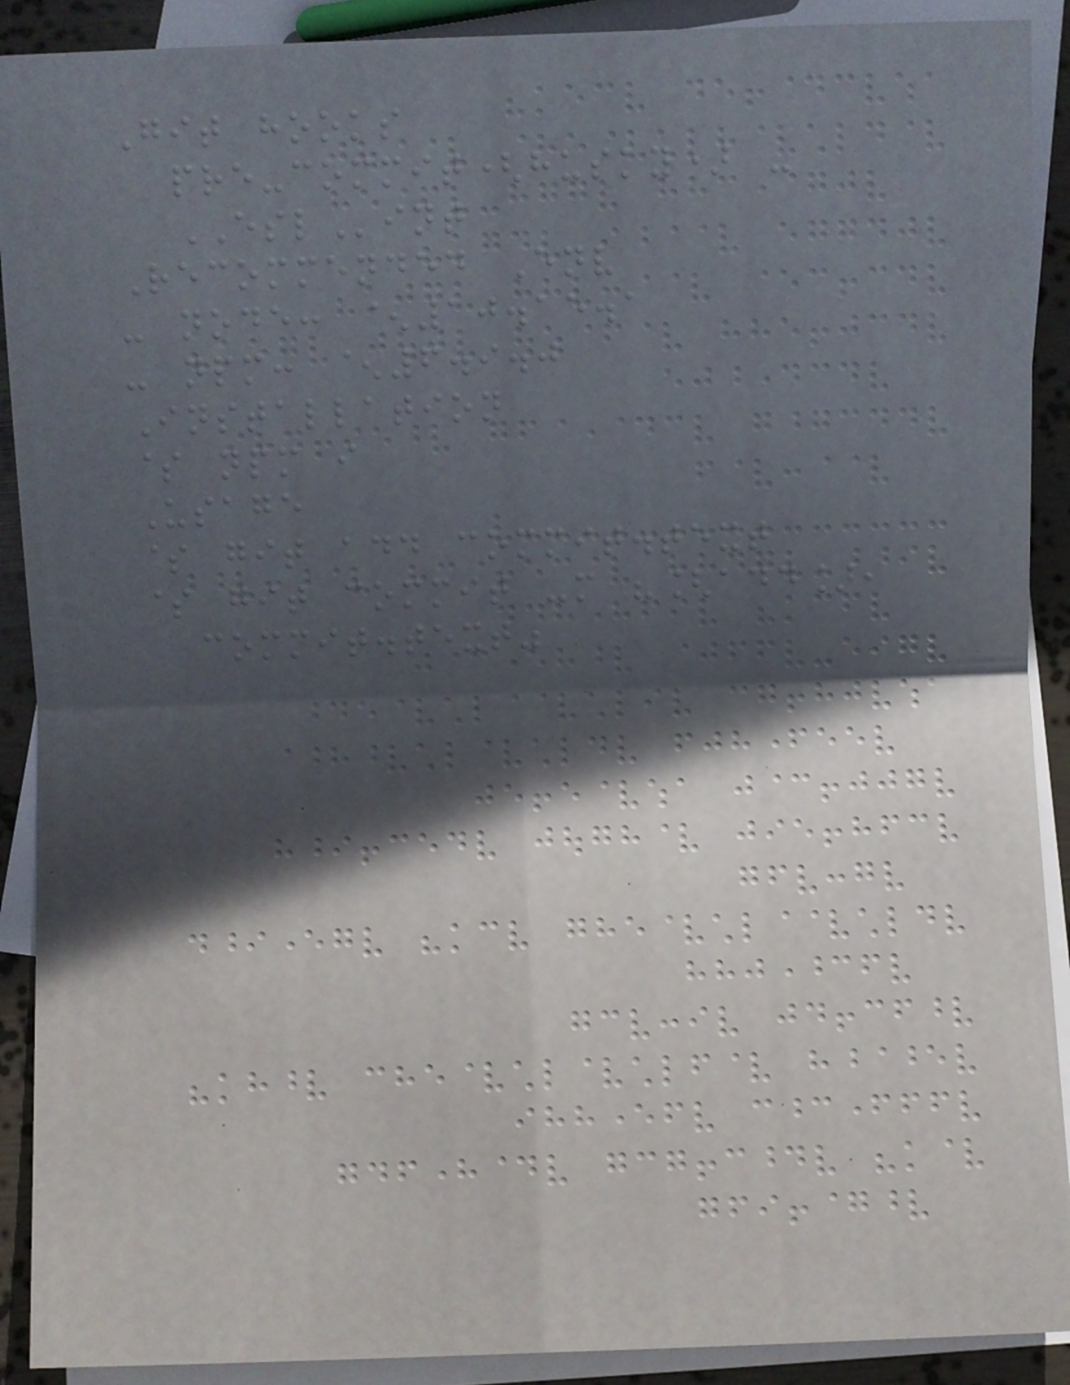Git hooks
pre-commit(husky) -
ESLint
Recommended Env
- node: ^10.15.1
- npm: ^6.9.0
Installation
$ npm i
Usage
$ git add commit.text
$ git commit -m "[add],
commit.text"
